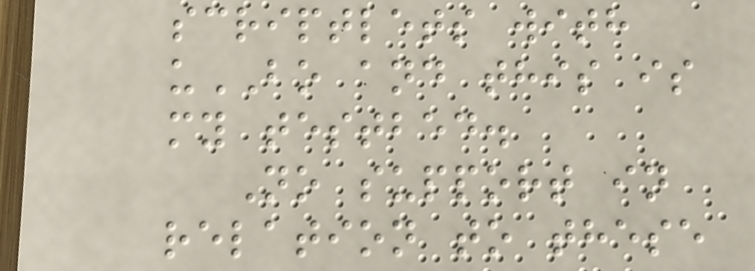scriptlets with
uBO and this is
my testbed.
No support in
relation to these
